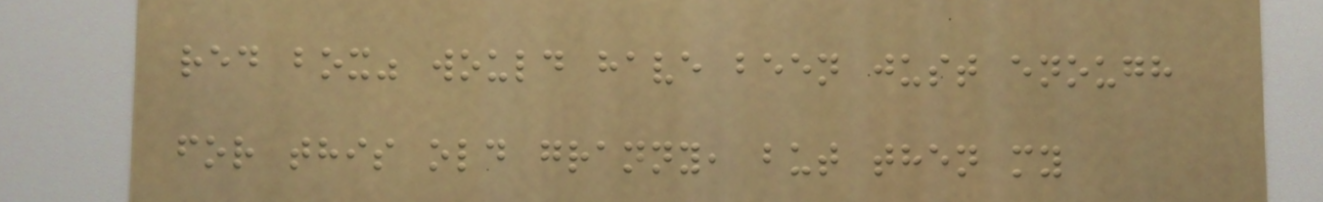red box" would have been just enough
for this old granny, but then my
